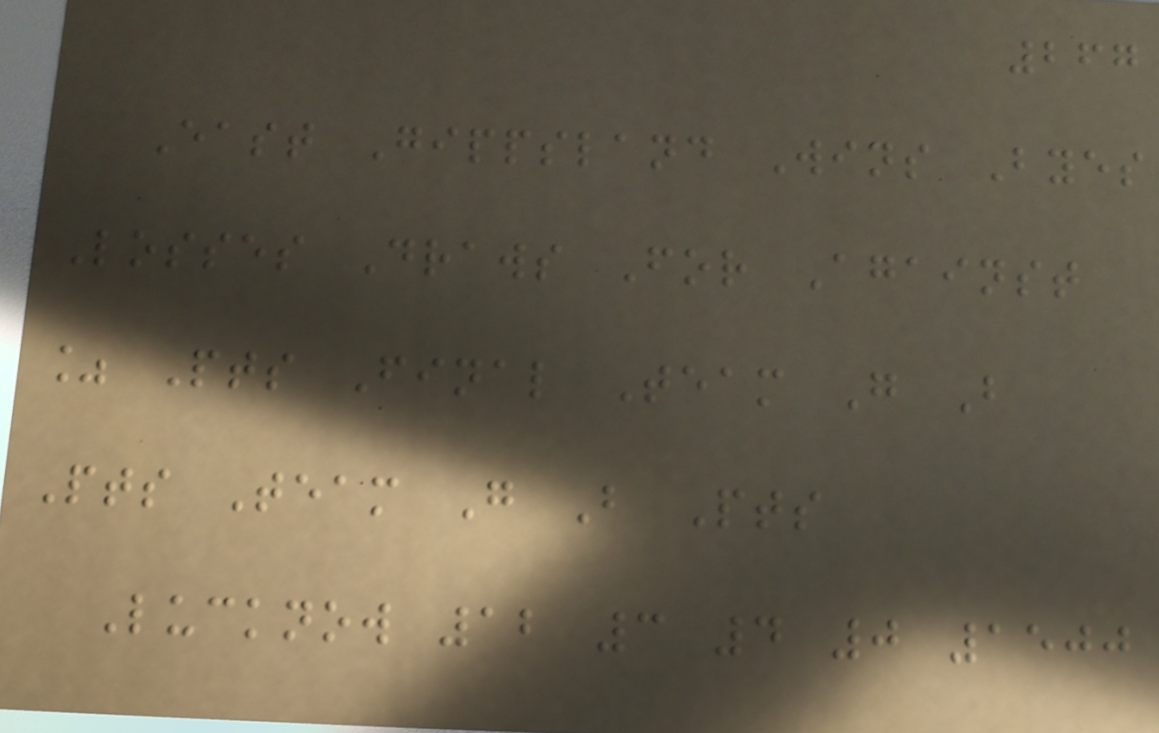267
East Gippsland Wins Byes
Losses Draws For Against
% Pts Final Team G B
Pts Team G B Pts
Lucknow 12 3 4 0 1500
